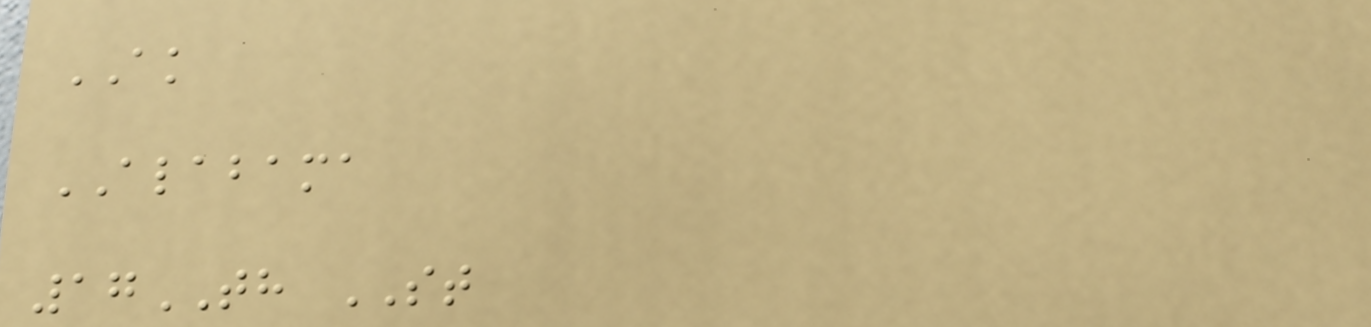AK
ALABAMA
17TH ST
